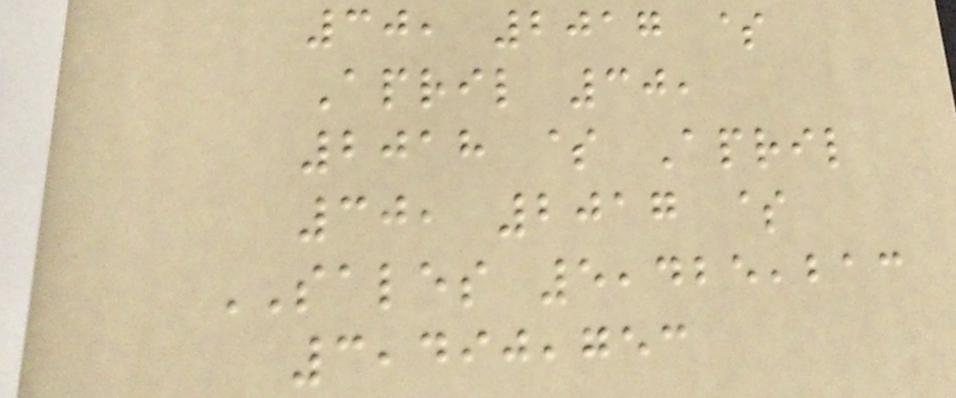30, 2017 $
April 30,
2018 $ April
30, 2017 $
SALES 5,425,213
3,490,753
